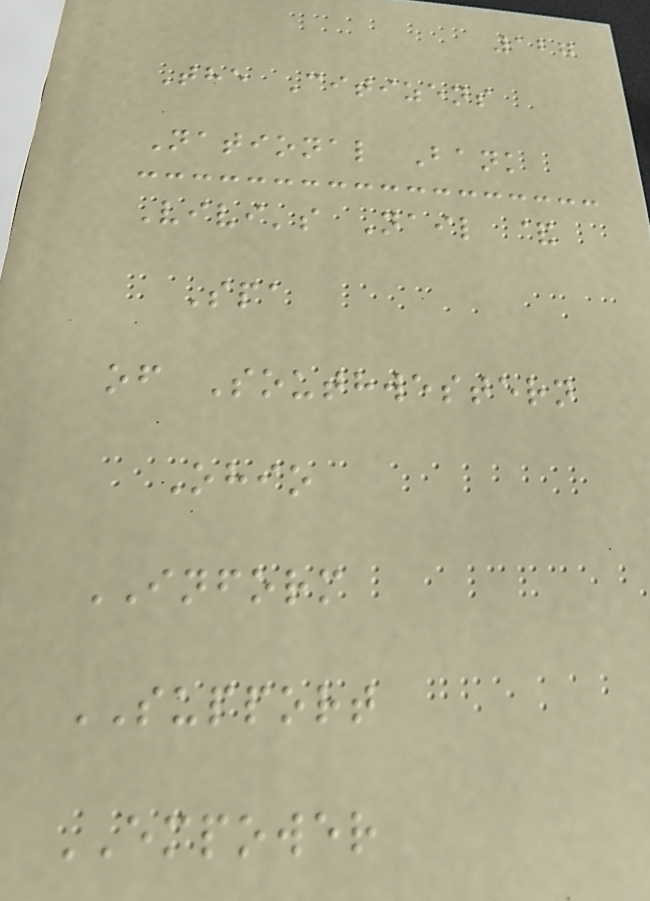127
The Citizens
National Bank
Vivi's Nail &
Spa
of Southwestern
Ohio
INFORM
SUPPORT
EMPOWER
